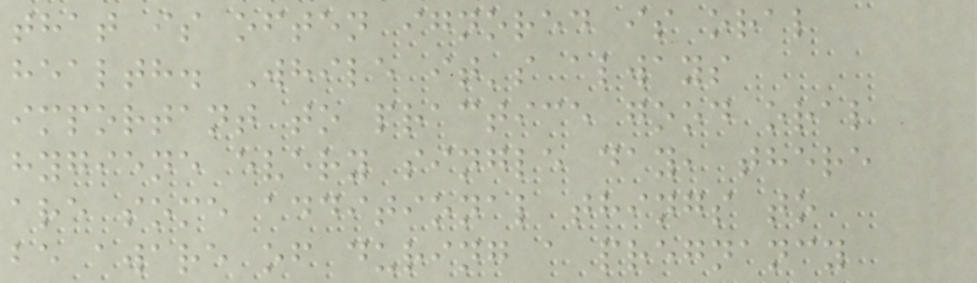that is often ignored is oral
health. While it's always
important to practice good oral
hygiene every single day, there
are some additional things to
be aware of during a pregnancy
